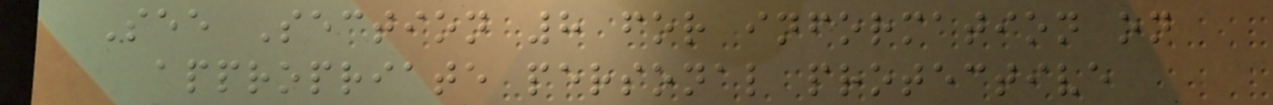See Section 8 for information on
appropriate personal protective
